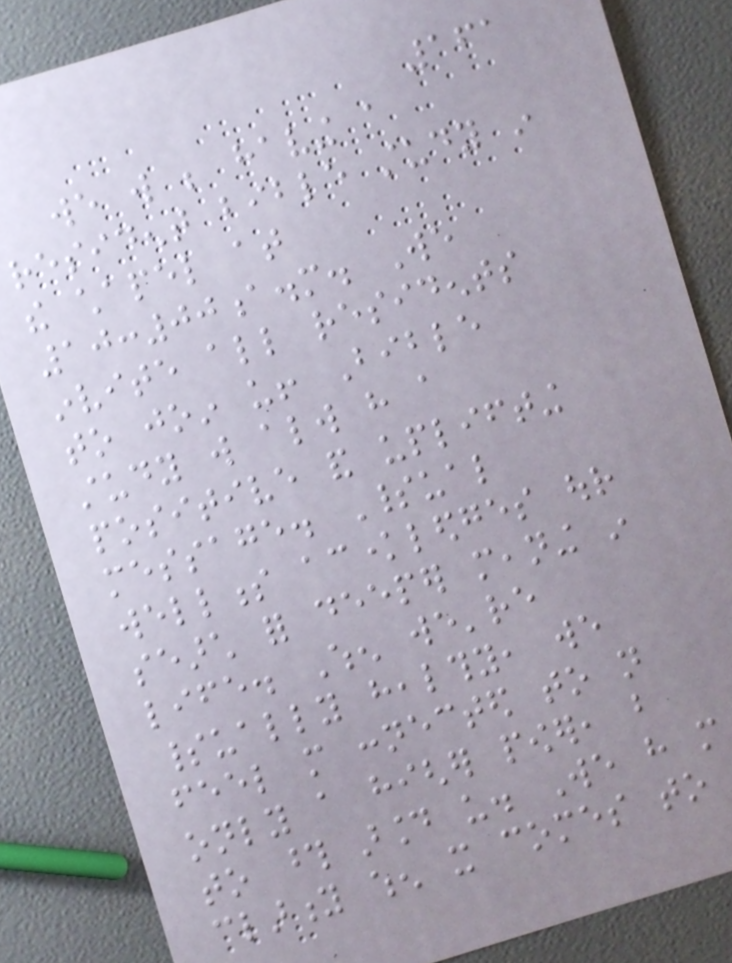161
we will be having a
resident bible study in
the chapel at
10:00a.m. We
invite all residents
to join us! Bible
study will always have a
positive and uplifting
message. Spiritual
wellness acknowledges our
search for deeper meaning in
life. When we're
spiritually healthy, we
feel more connected to not
only a higher power, but
to those around us. We have more
clarity when it comes to
